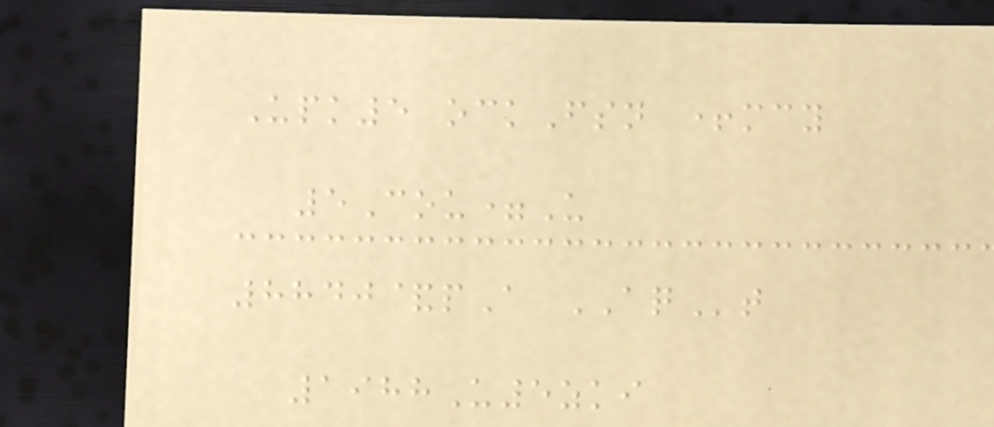Upk5 ockFsn +mcy
5Cou=U
8840&pA AQt
1988U5zki
